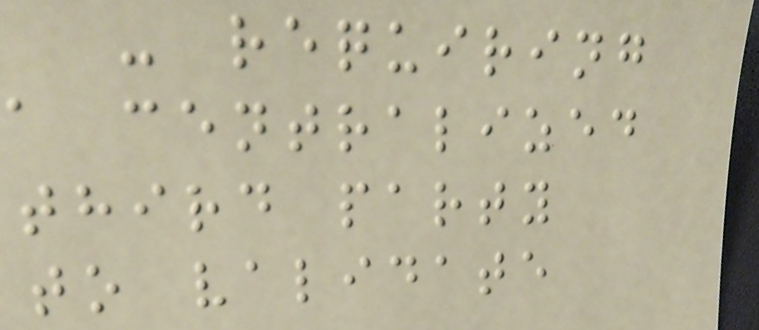- requiring
a centralized
third party
to validate
